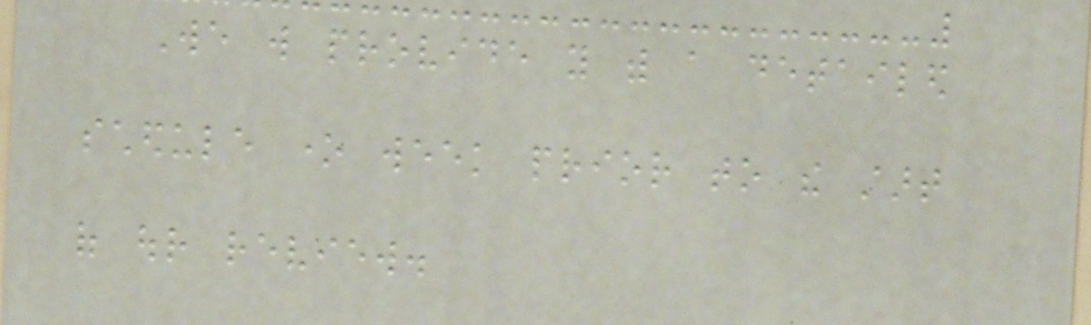We will provide you with a detailed
schedule one week prior to the start
of our review.
